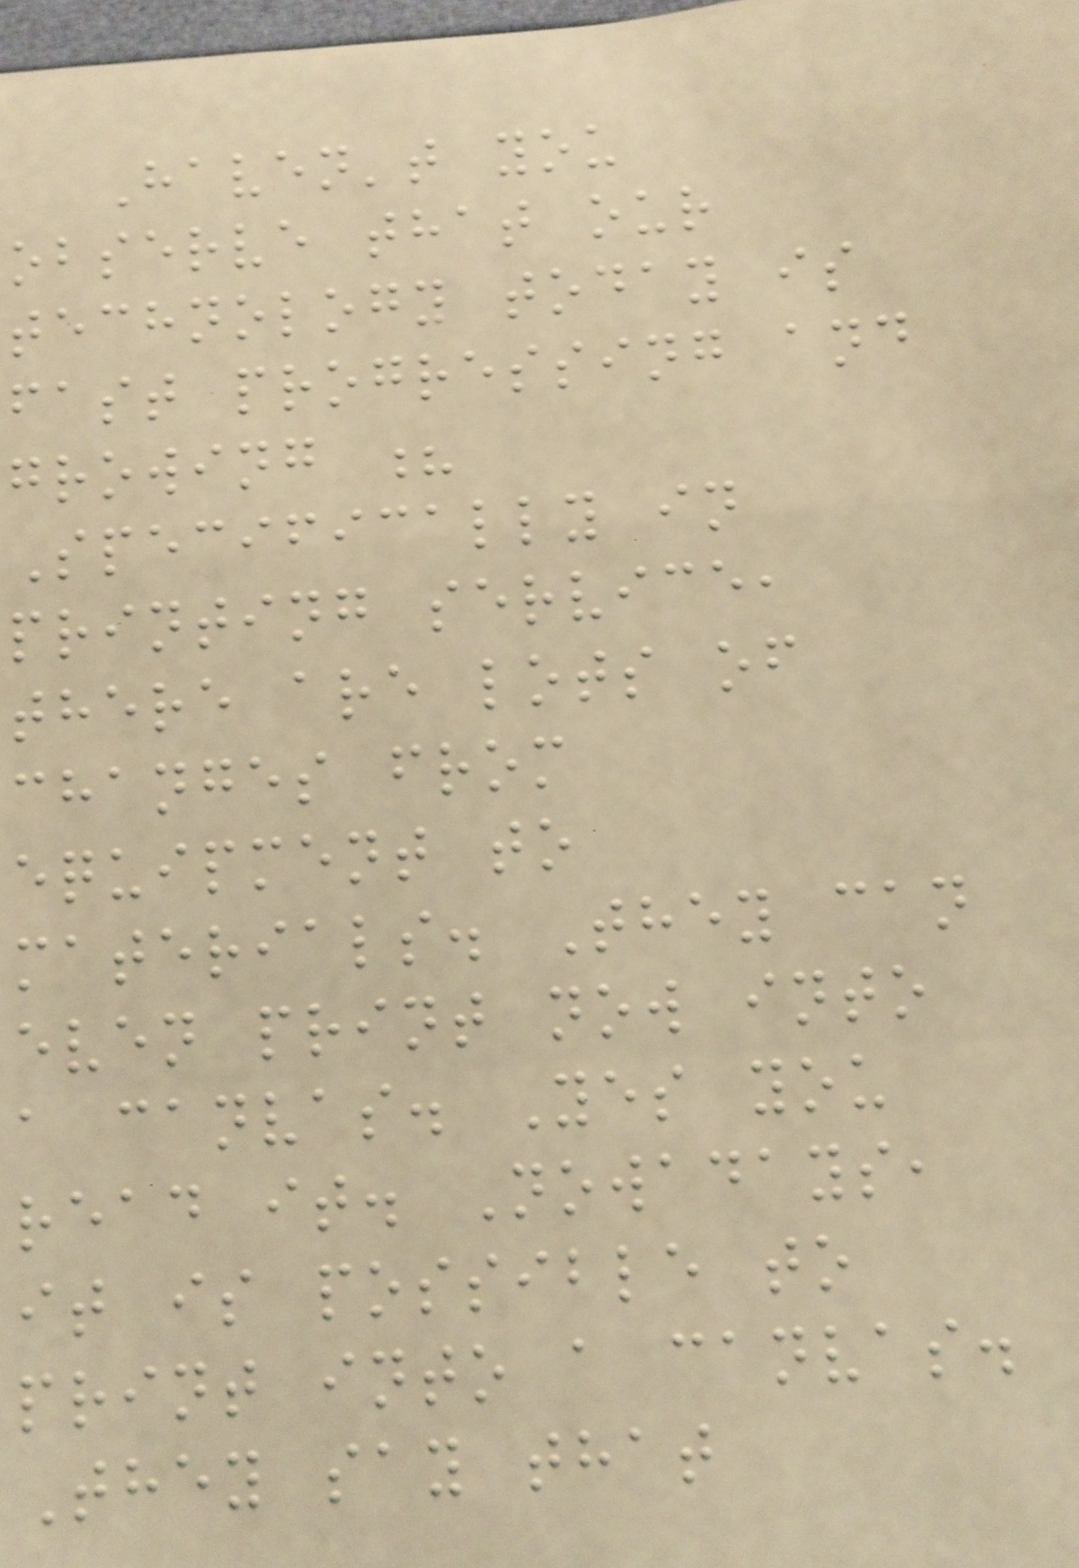Haven't you
observe that our
technology today is
fast progressing and
growing ?
Specifically in
printing service,
there are lots of
changes from
equipment to
materials. They can
even print now into
a canvas. Yes you
read it. Nowadays,
it is possible to
print into a canvas.
They say that
